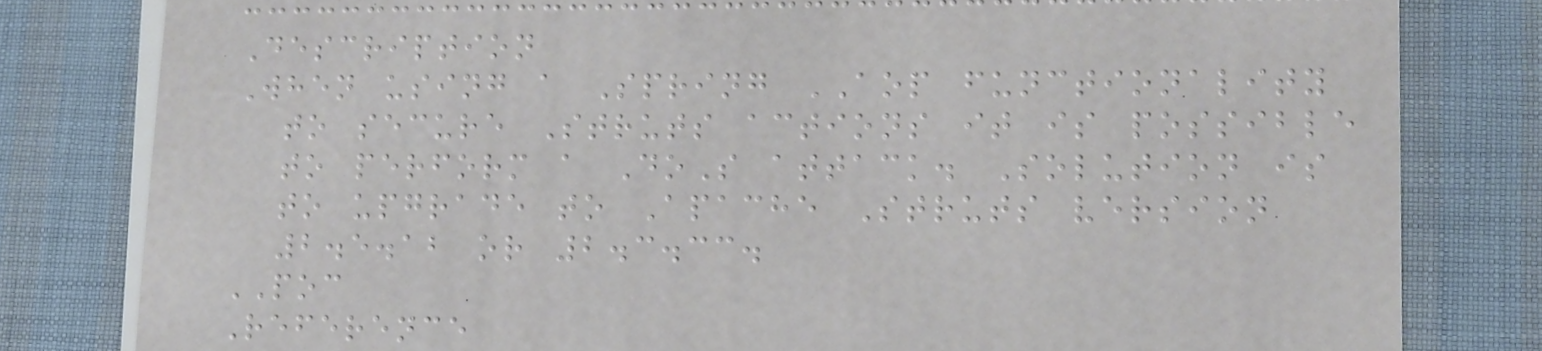Description
When using a Spring AOP functionality
to secure Struts actions it is possible
to perform a DoS attack. Solution is
to upgrade to Apache Struts version
2.5.12 or 2.3.33.
POC
Reference
